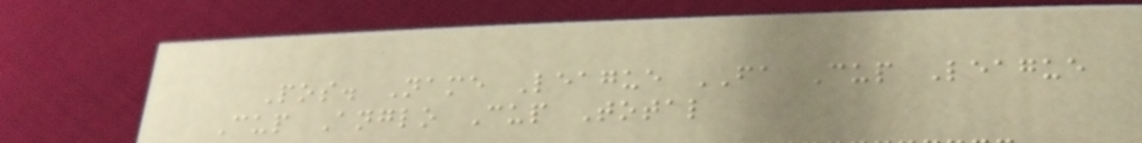Pos. Name League FA Cup League
Cup Anglo Cup Total
